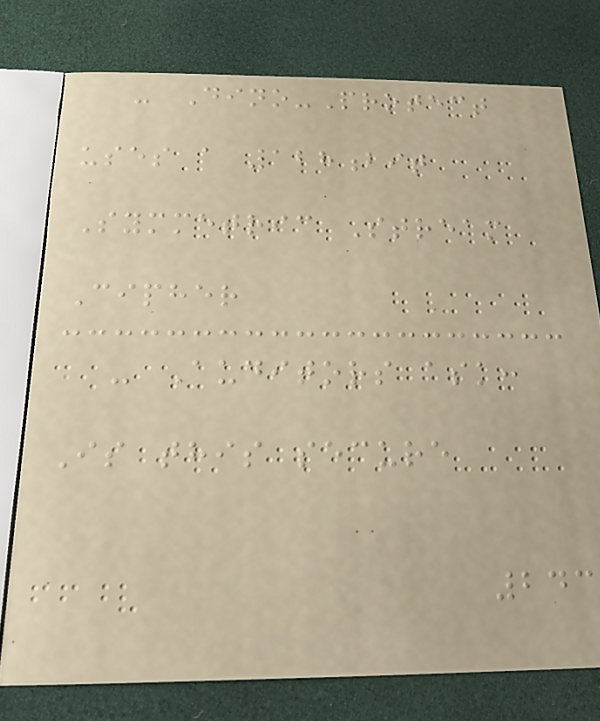- Dino-Protect
uses a 128bit
Symmetric Stream
Cipher
- Auditors ask:
Is this secure
243
